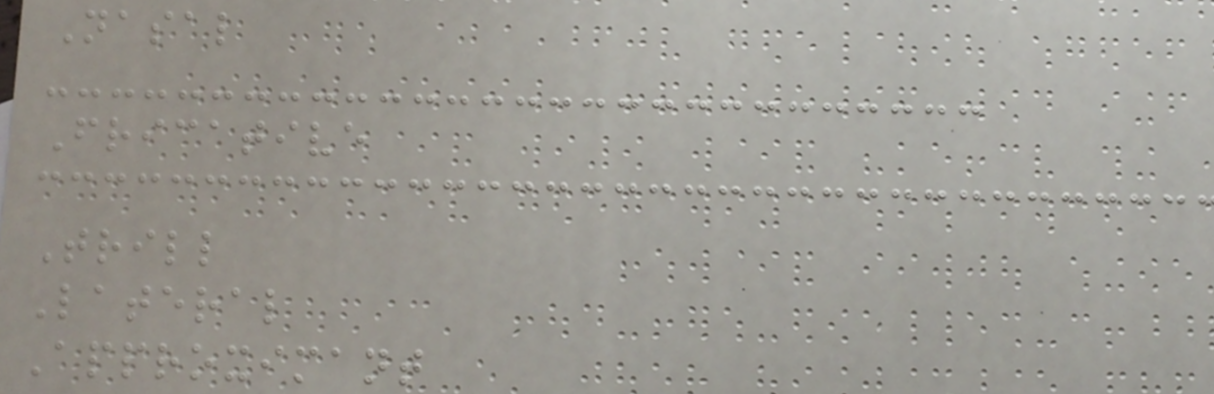Nasal
Fricative
Trill
Lateral
Approximant
